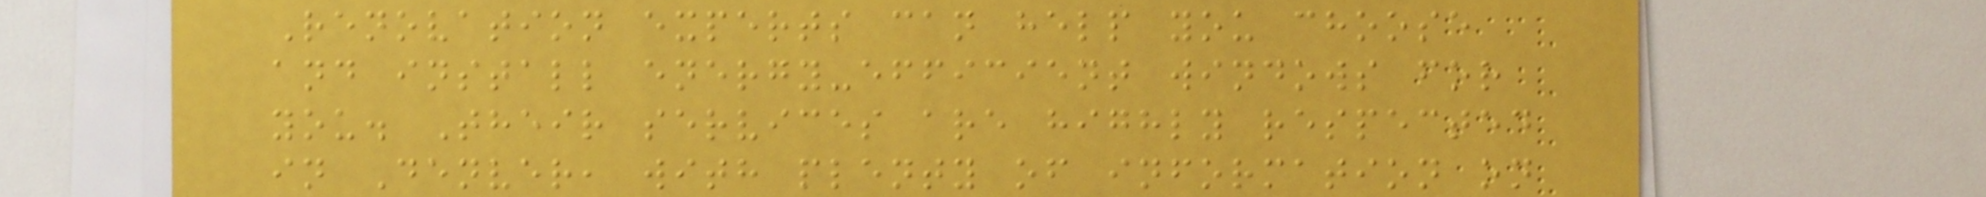Renovation experts can help you choose
and install energy-efficient windows for
you. Their services are highly respected
in Denver, with plenty of information on
